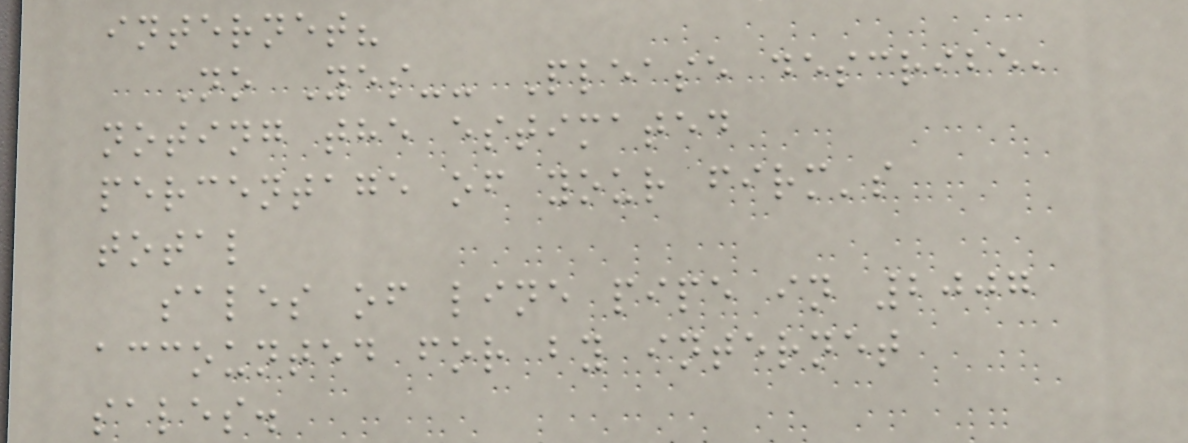internet?
No Yes-- Please describe,
noting the estimated
percentage of your firm's
total
sales of line pipe in 2007
accounted for by internet
sales.
